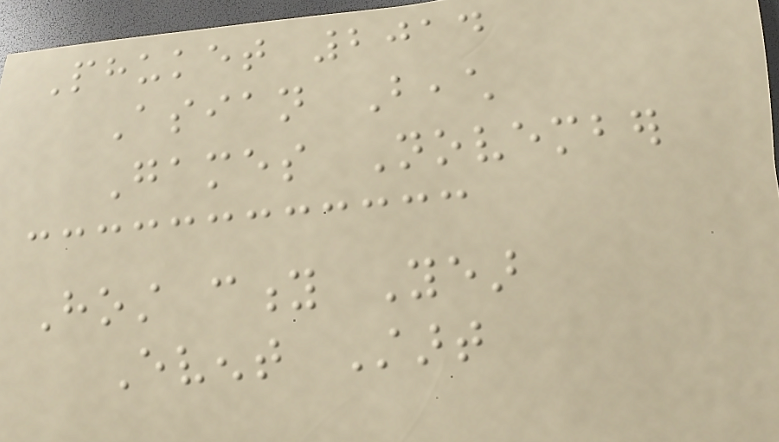Phuket 2014
Asian Beach
Games November
Host city Year
Event Start
